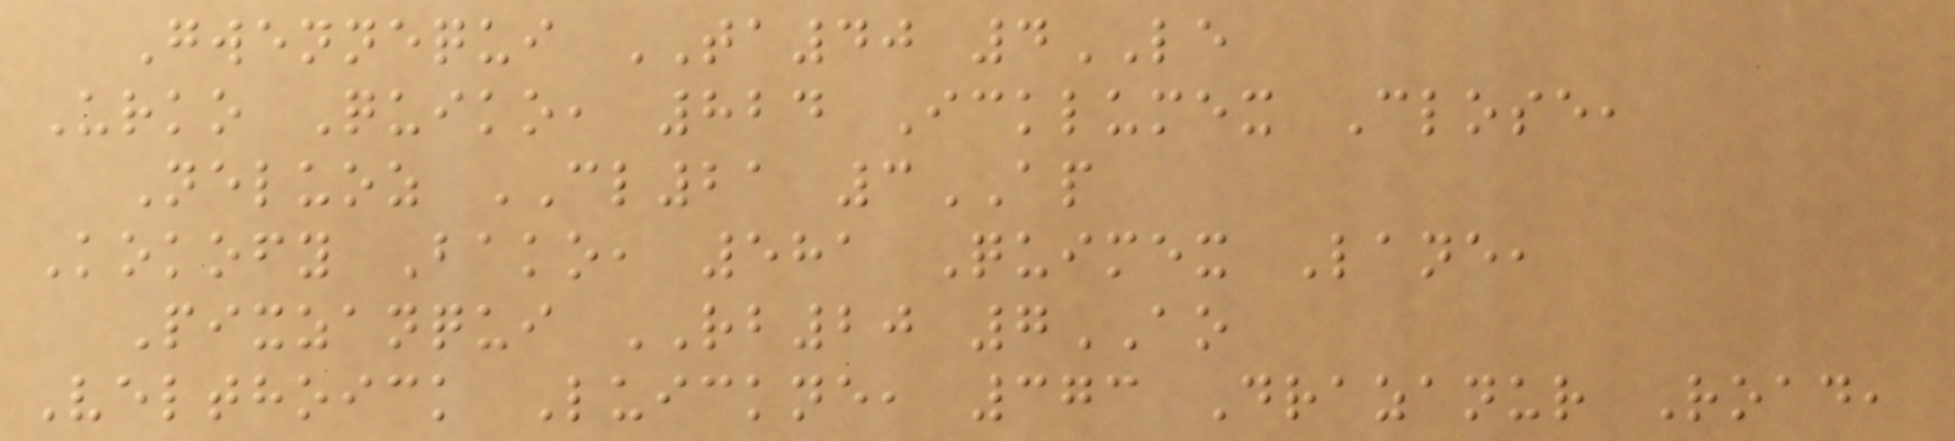Gwennequi TA40 4LE
Urko Quiko, 824 Icklumex Close,
Neluoz CL21 3AP
Kokofy Bako, 581 Quimex Lane,
Pixzanqui RB20 7AO
Velthoick Luickne, 373 Drazanur Road,
